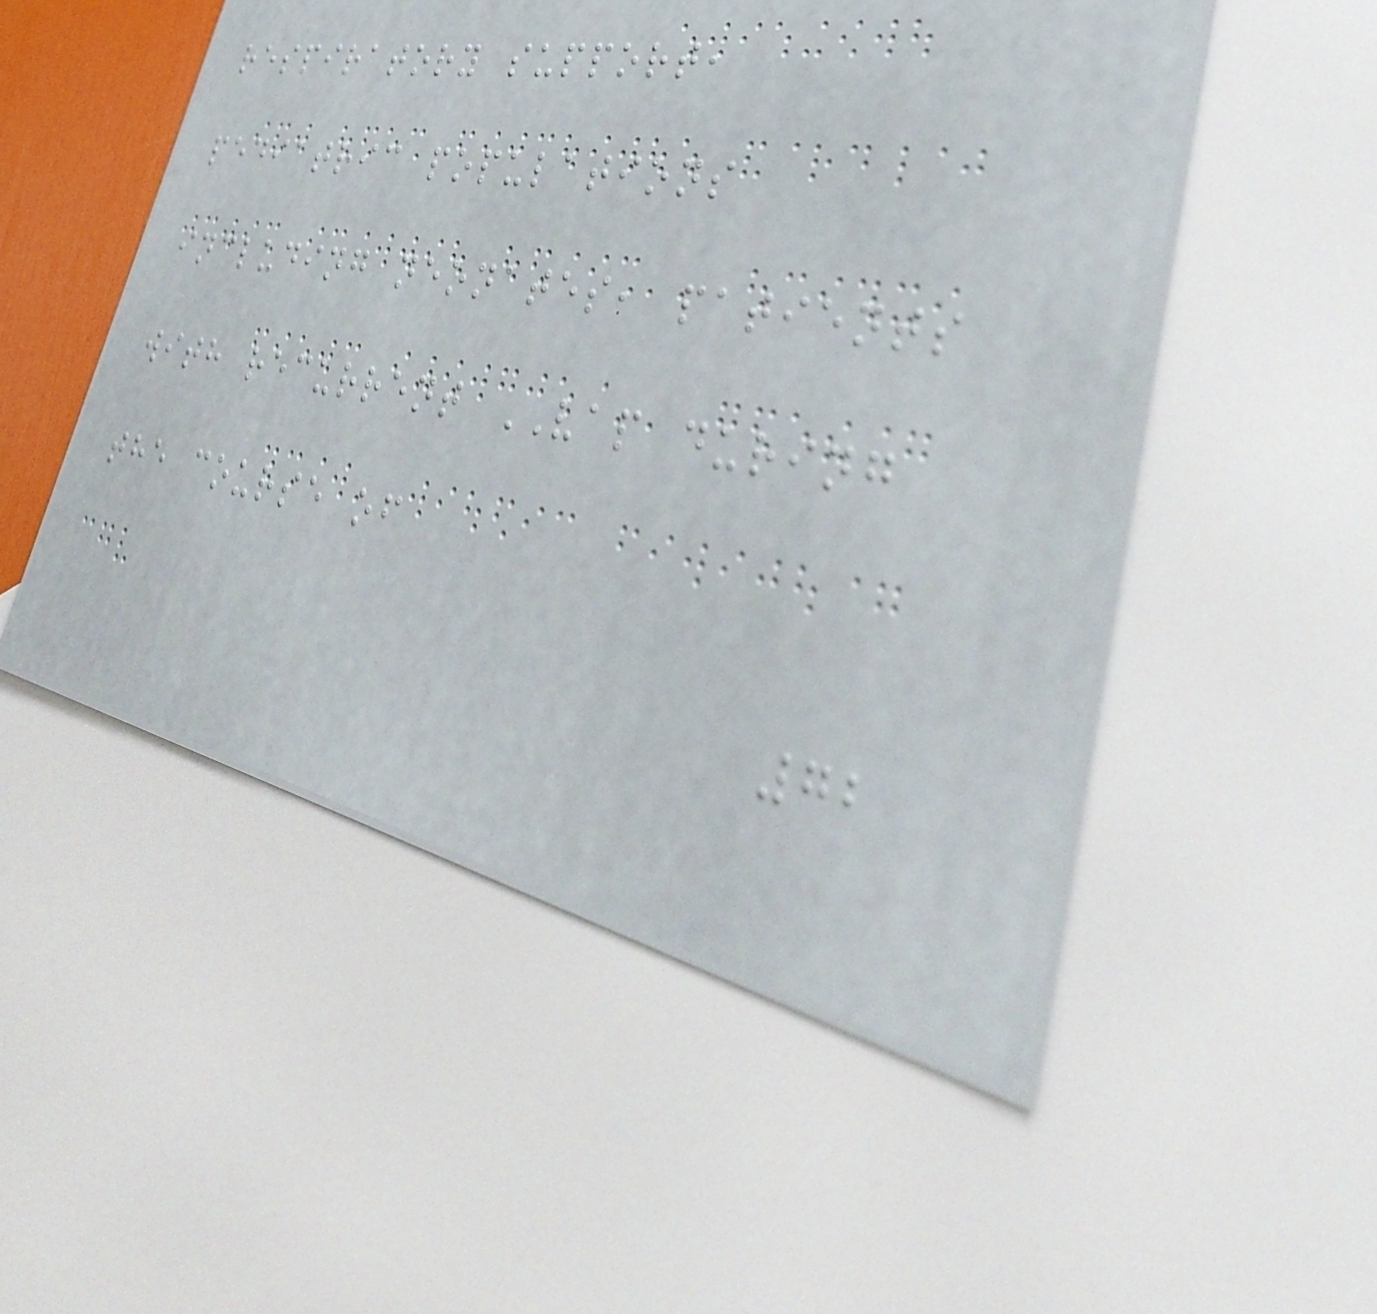respiratory support,
pediatric populations
including neonates, patients
with recurrent VAP during
the course of
72
